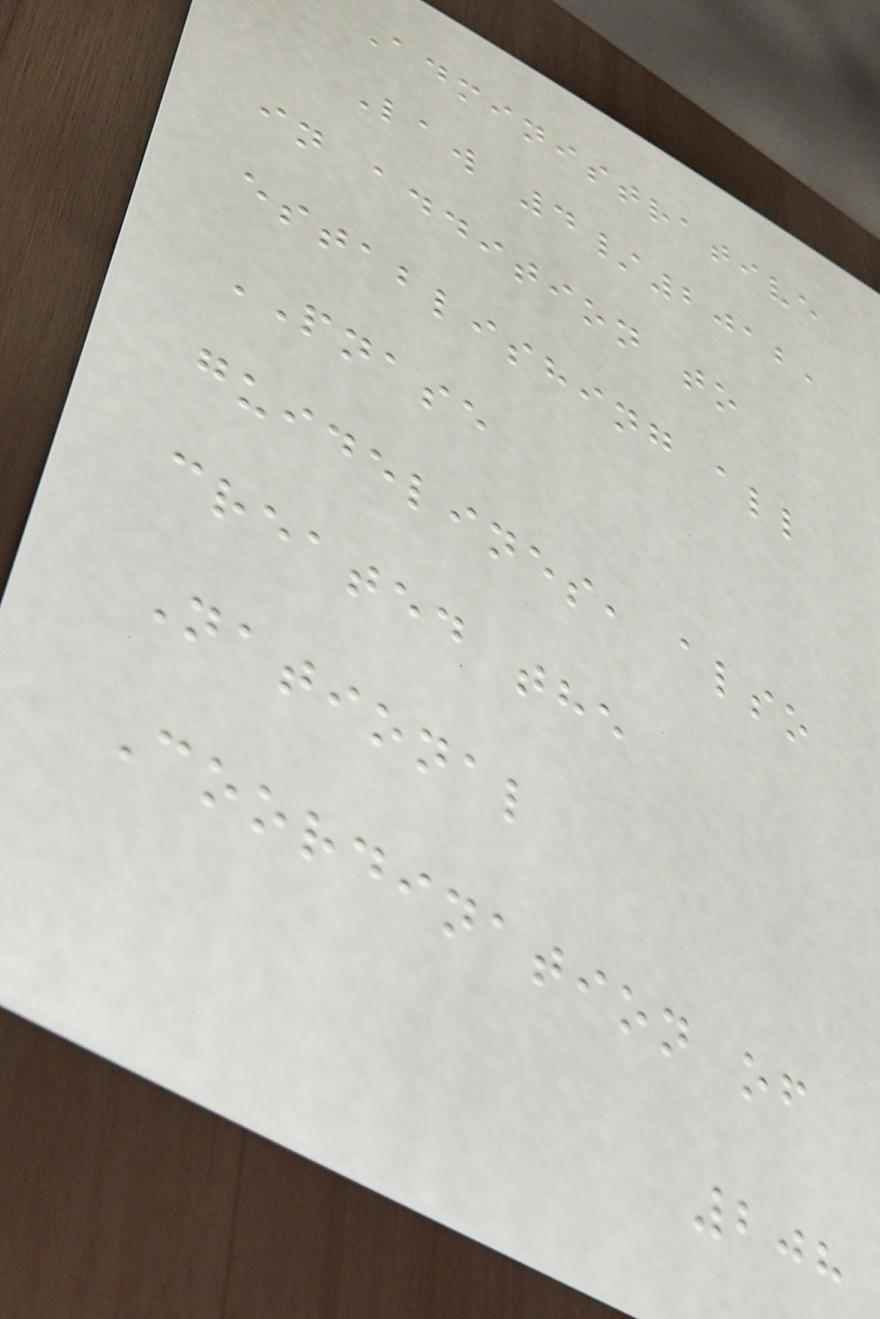Administrative
Law 4/2012,
in addition to
establishing all
PNASE
guidelines, also
created the
National
Coordination of
208
